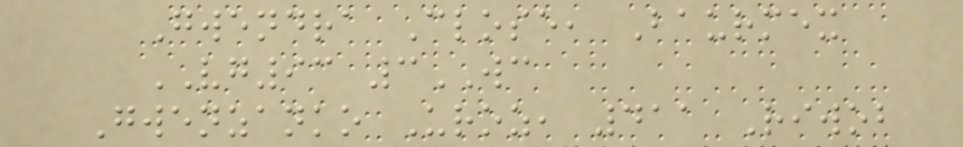Gwendra Close, Baurmex
VG93 3WC
Gwenzanko Uroz, 411 Riwob
